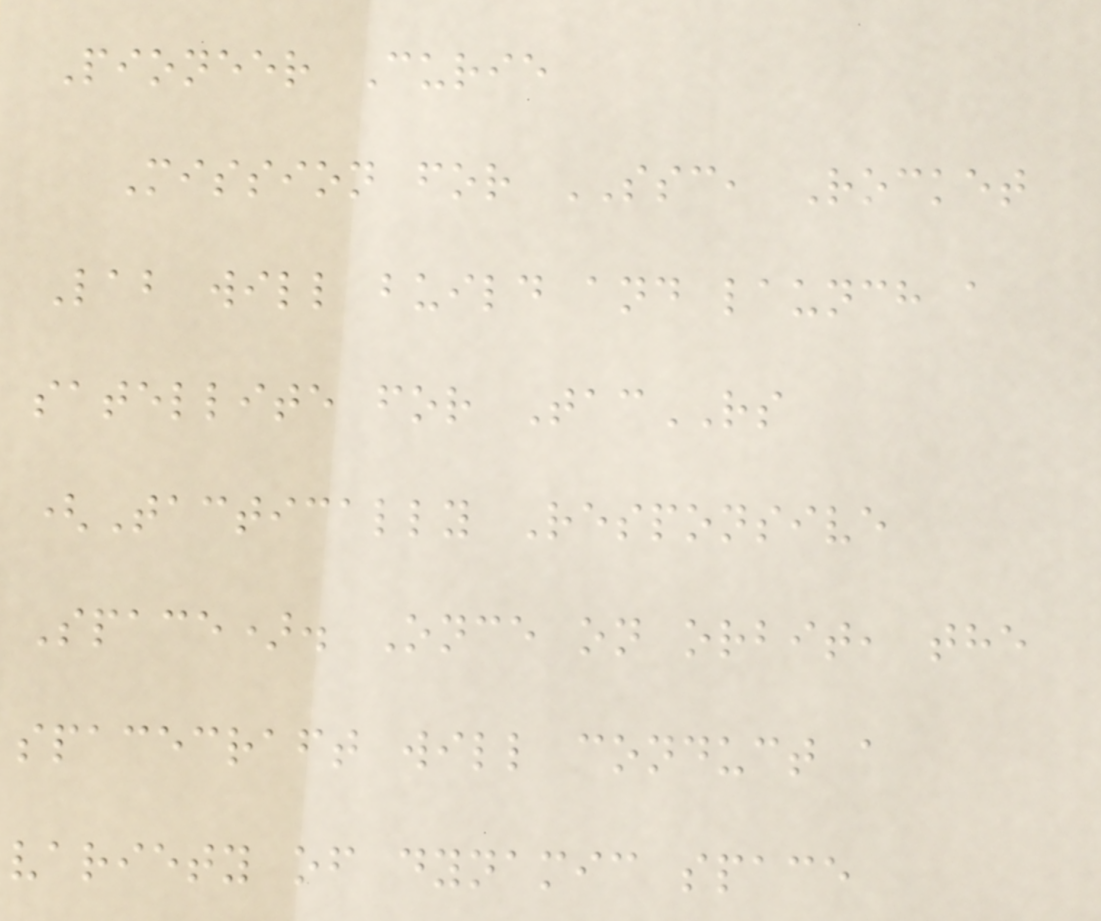Pioneer Curie
Mission for SSC, Rocket
Lab will build and launch a
satellite for TacRS
(Tactically Responsive
Space). Once on orbit, the
spacecraft will conduct a
variety of dynamic space
